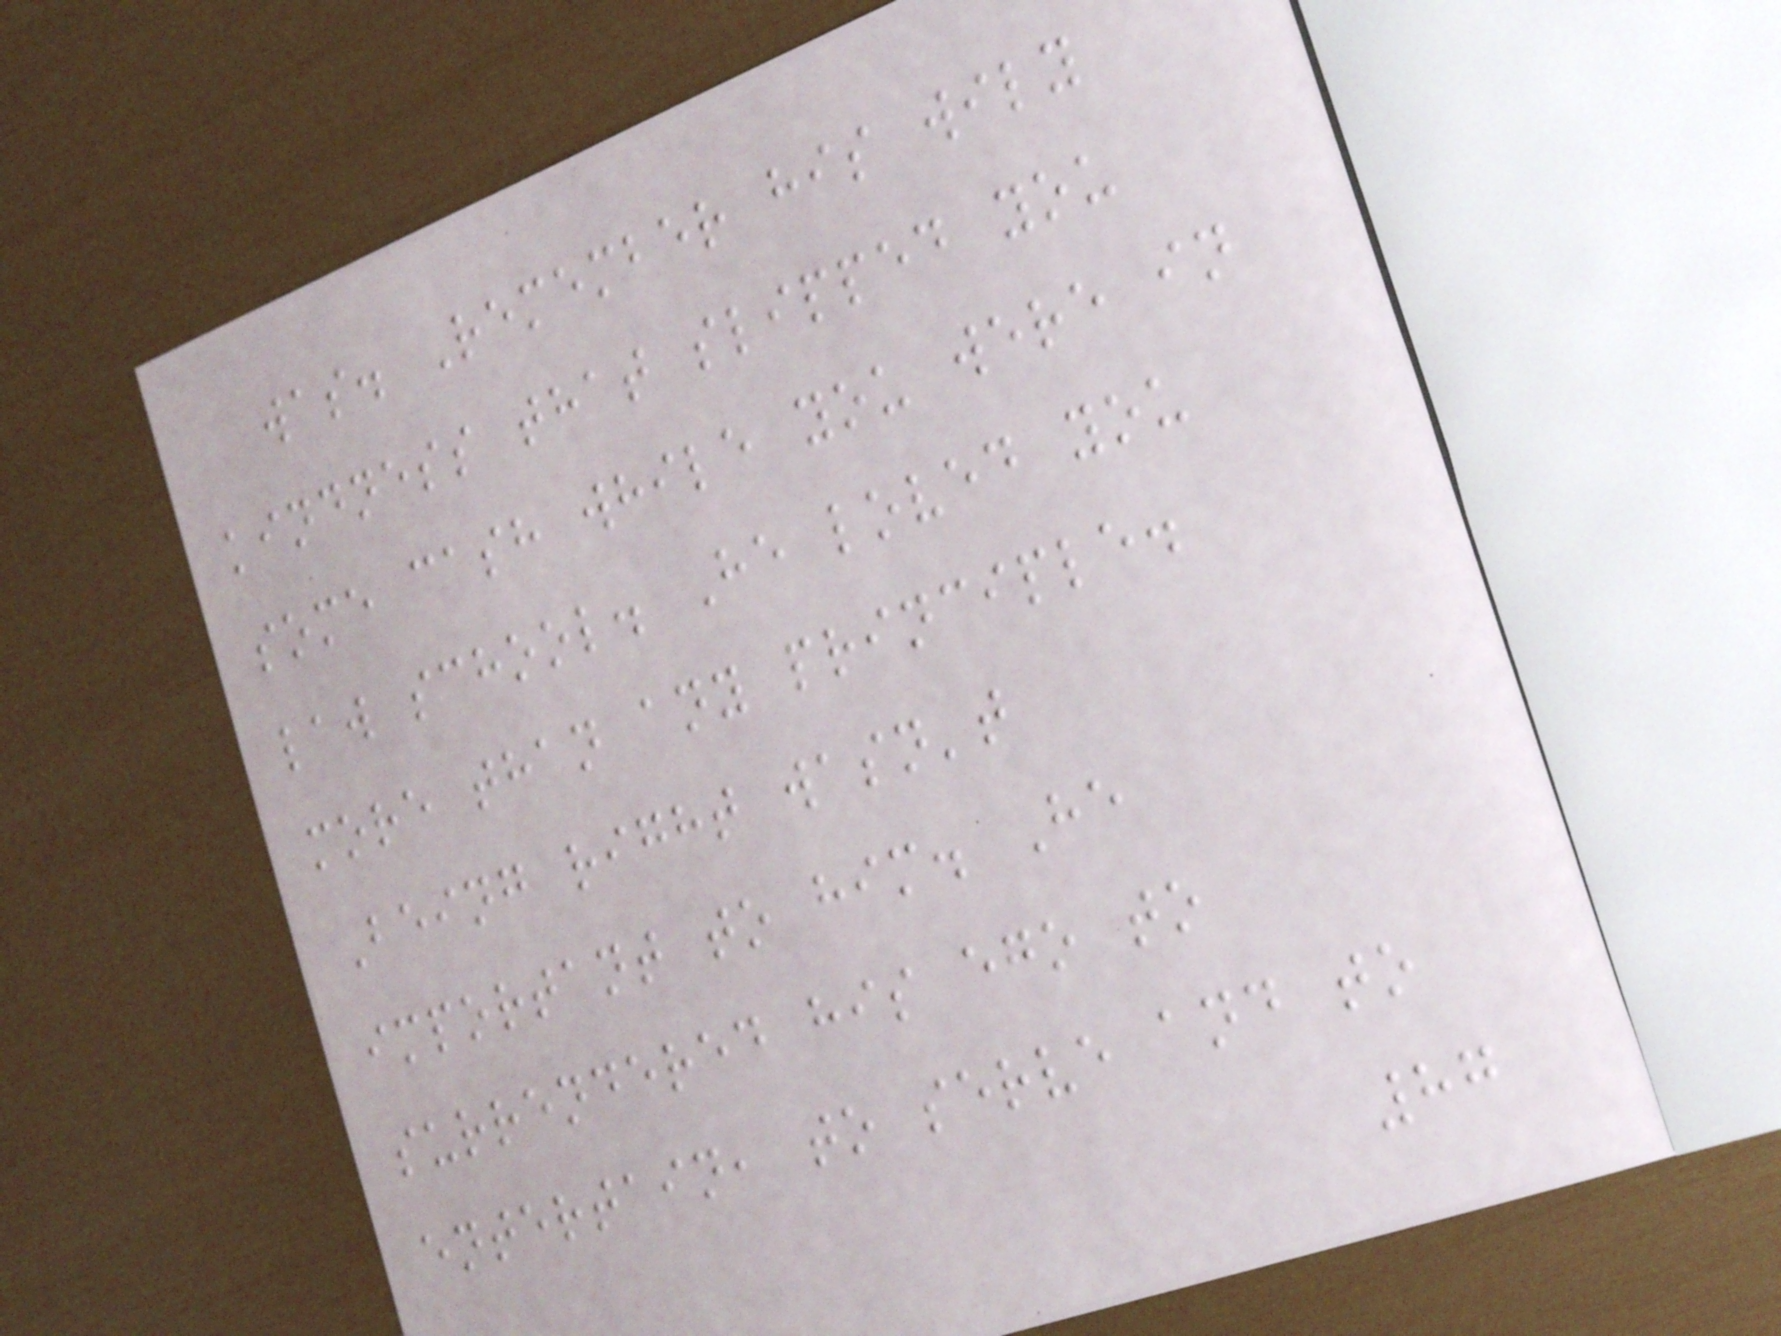was. Remember his wily
kindness that slipped you
some cash while you were in
law school. He loved you
more than any principle.
Being right wasn't
important to him. He
surrendered his ego to
entertain, to serve and to
87
